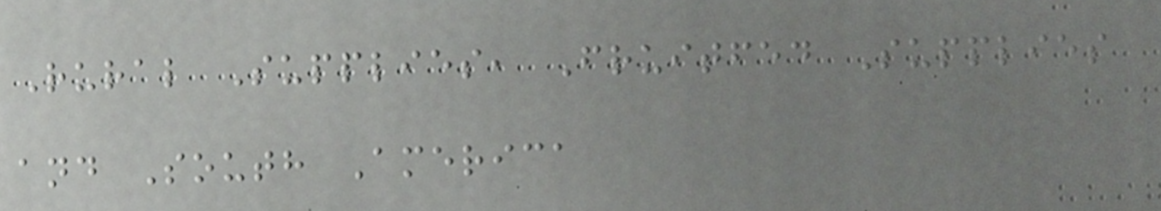Rural Supplies, Fruitfed Supplies
and South America
